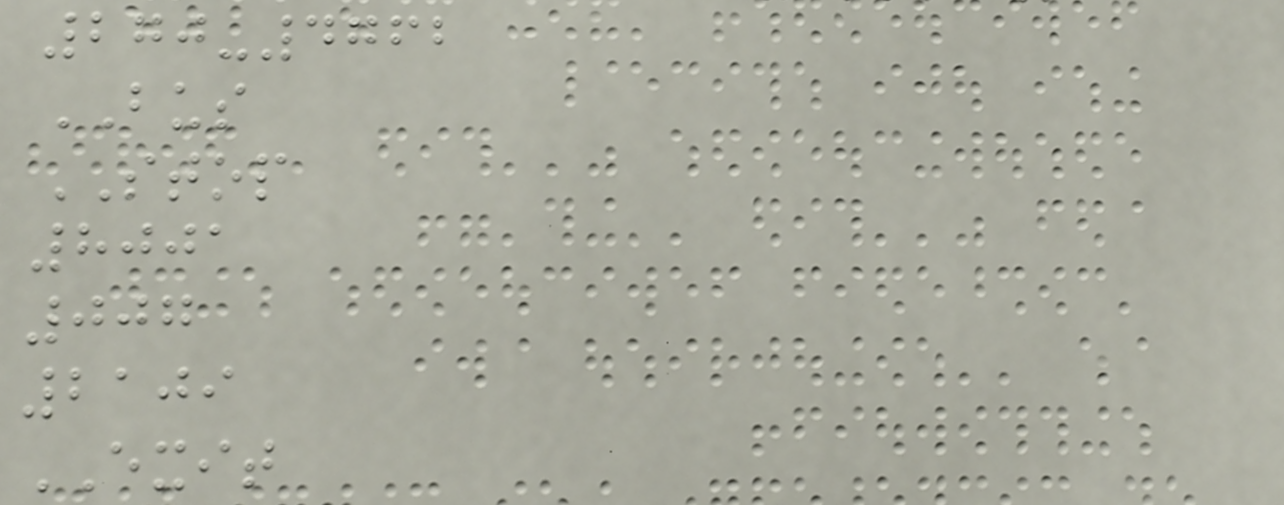270-4762
BUS
STOP
8001
007
2109
EXIT
